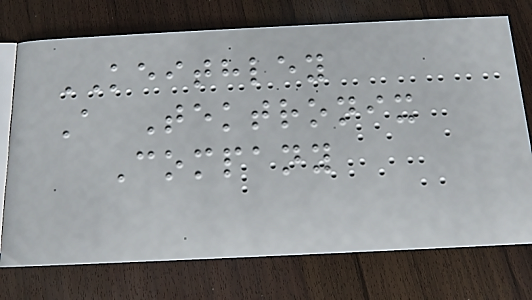KEITHLEY
A Tektronix
Company
